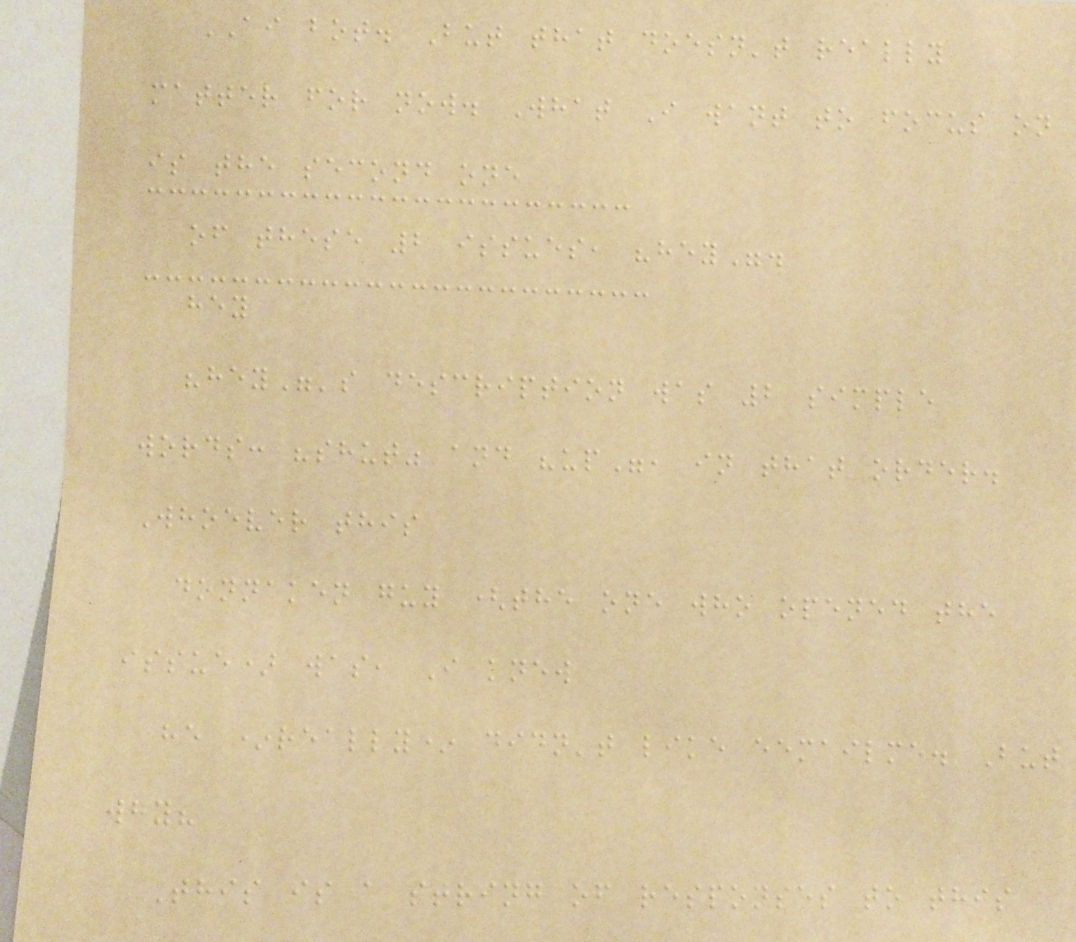AI bot. But that doesn't really
matter for now. What I want to focus on
is the second one
of these 2 issues, "hey".
hey
"hey"'s description was 2 simple
words: "shut" and "up", in that order.
Whoever this
donnaken guy (the one who opened the
issue) was, I knew
he *really* didn't like eemailme. But
why?
This is a string of responses to this
